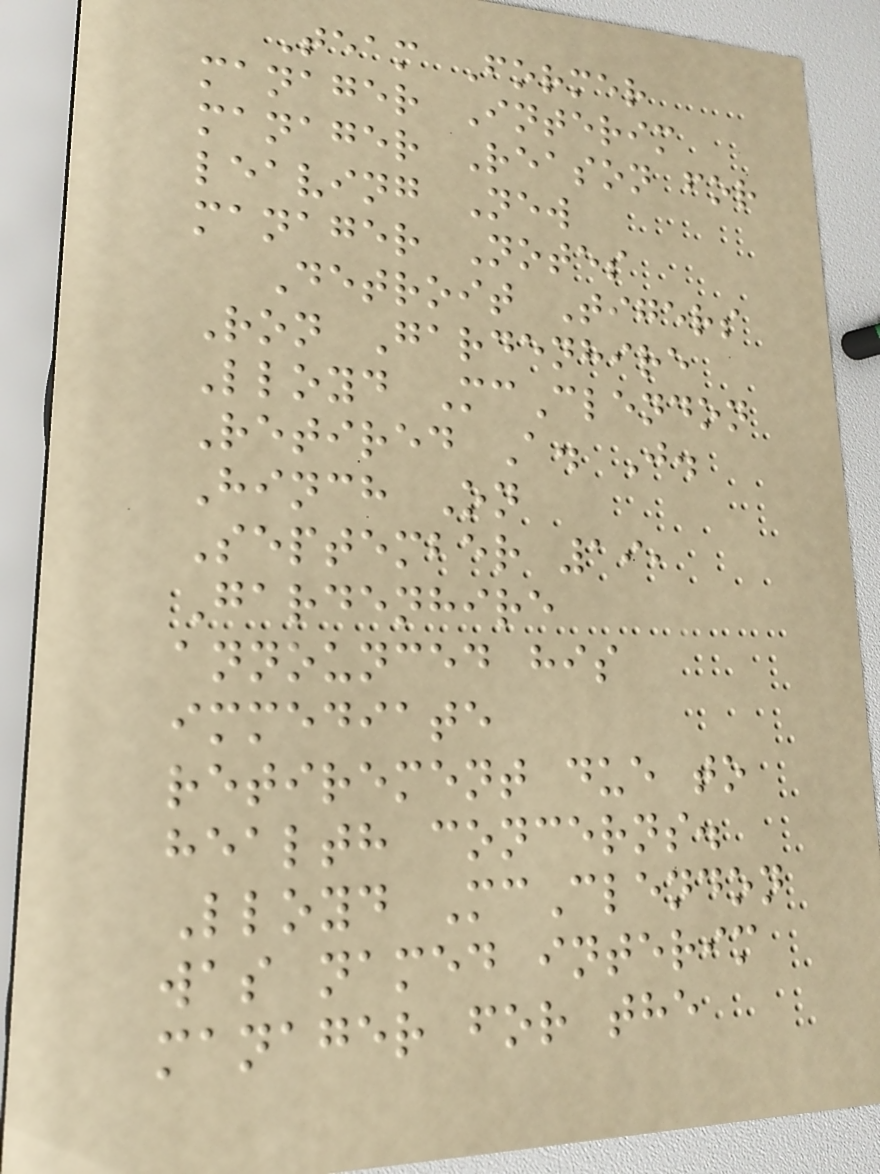Team Former
manager Interim
manager Reason for
leaving New
manager Notes
Detroit Tigers
Ron Gardenhire
Lloyd McClendon
Retired A. J.
Hinch On
September 19,
Gardenhire
announced his
immediate
retirement due to
health concerns.
Lloyd McClendon
was named interim
manager for the
